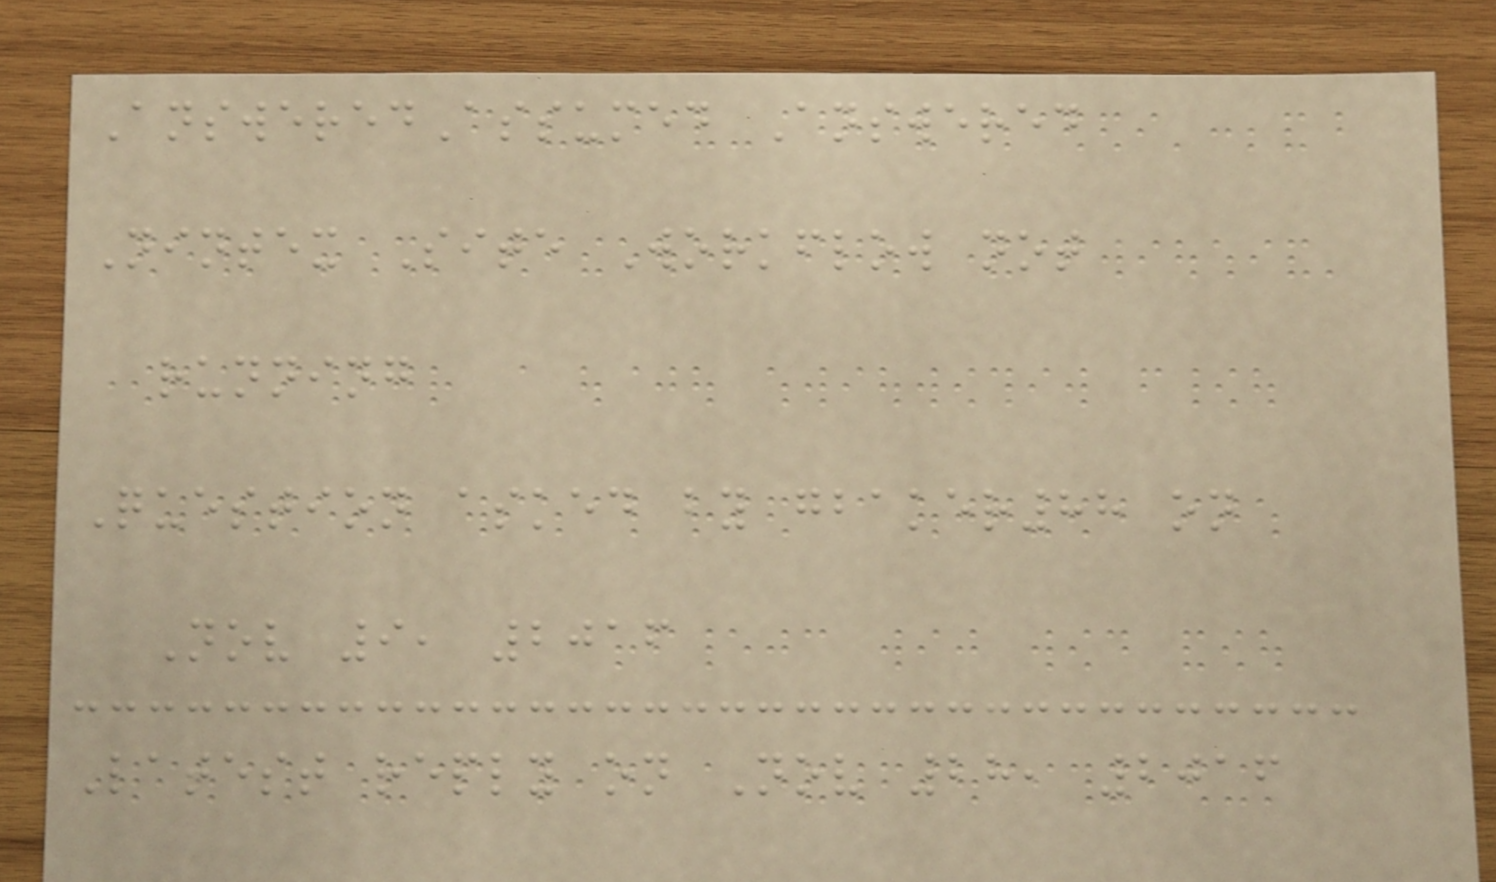AnsweredAssumed Answered
Nintex Site Workflow not
running
Question asked by gbaker88 on
Nov 9, 2016
Latest reply on Nov 28, 2016
